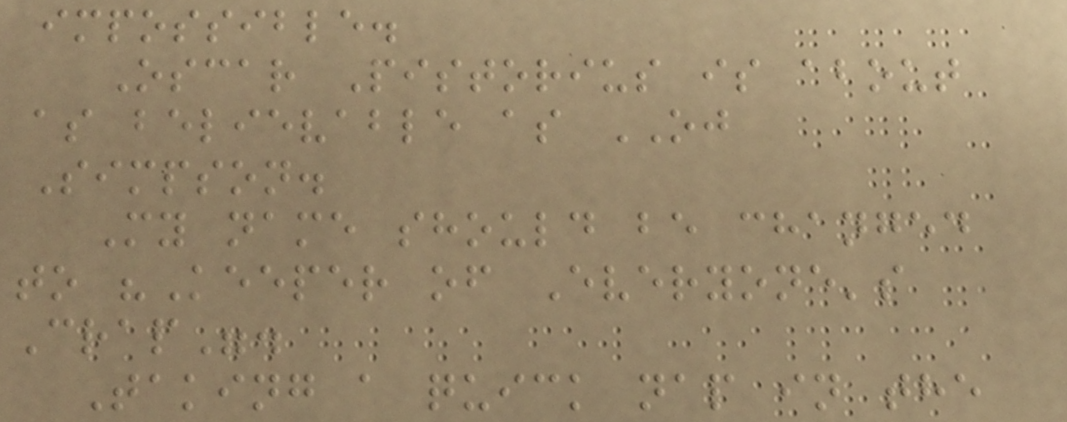impossible.
Oscar Pistorius is about
as believable as OJ
Simpson.
My name should be changed
to "Keeper of Everyone's
Crap".
Taking a quick nap in the
